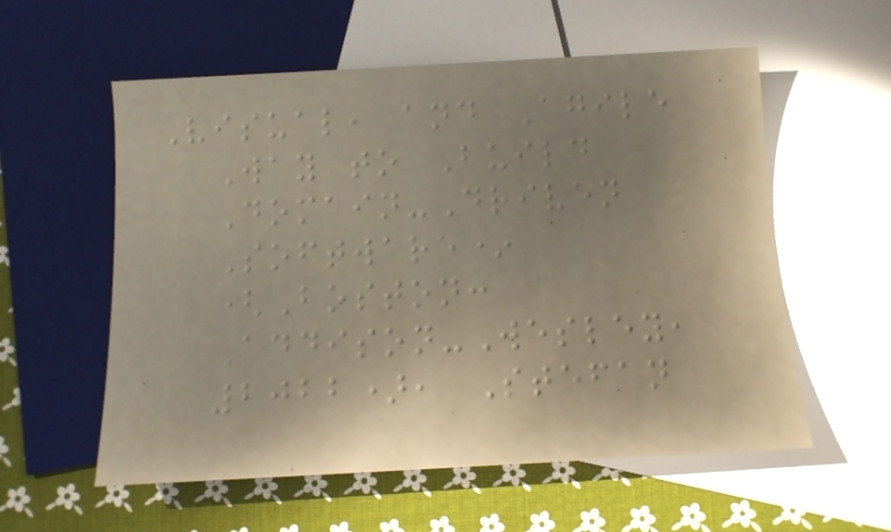Visual, and Agile
Way to Build
Domain-Driven
Software*
(Boston:
Addison-Wesley,
2022), Stefan
